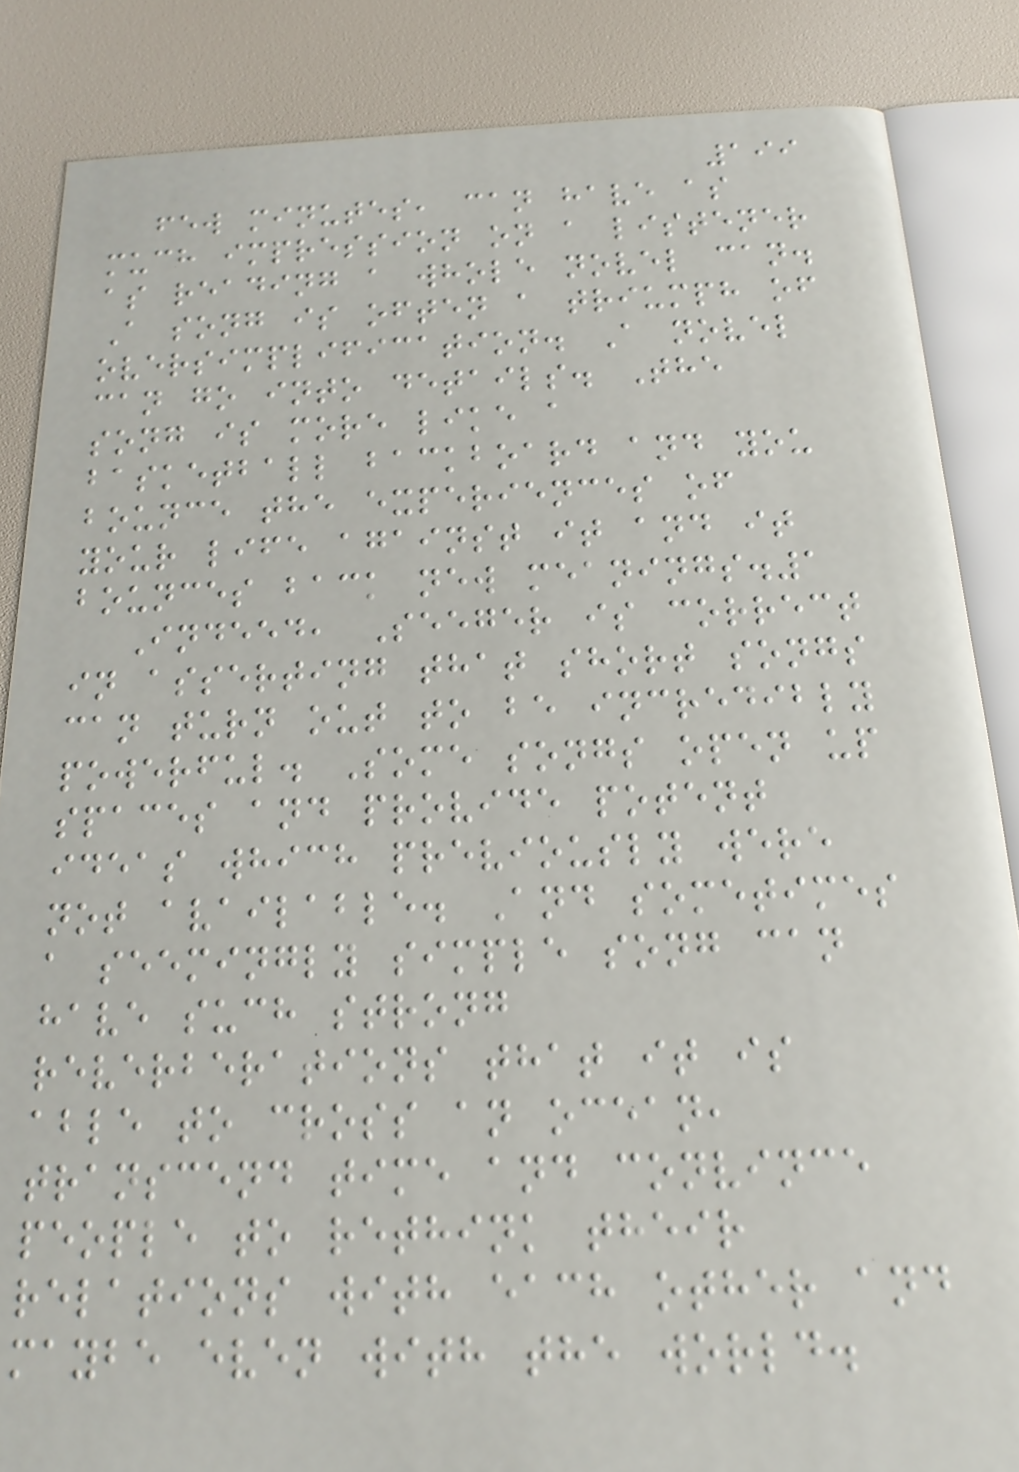199
few minutes, can have as
much impression on a listener
as reading a whole novel can.
A song is often a triumph of
oversimplification. A novel
can go into details. The
song is more like a
basketball backboard and you
bounce the experiences of
your life against it and it
bounces back new meanings.1
Indeed, Seeger is correct
in asserting that short songs
can turn out to be incredibly
powerful. Some songs open up
spaces and provide potent
ideas which previously were
not available. And sometimes
a seemingly simple song can
have such strong
reverberations that it is
able to cross an ocean,
transcend time and convince
people to rethink their
relations with each other and
maybe even with the world.
